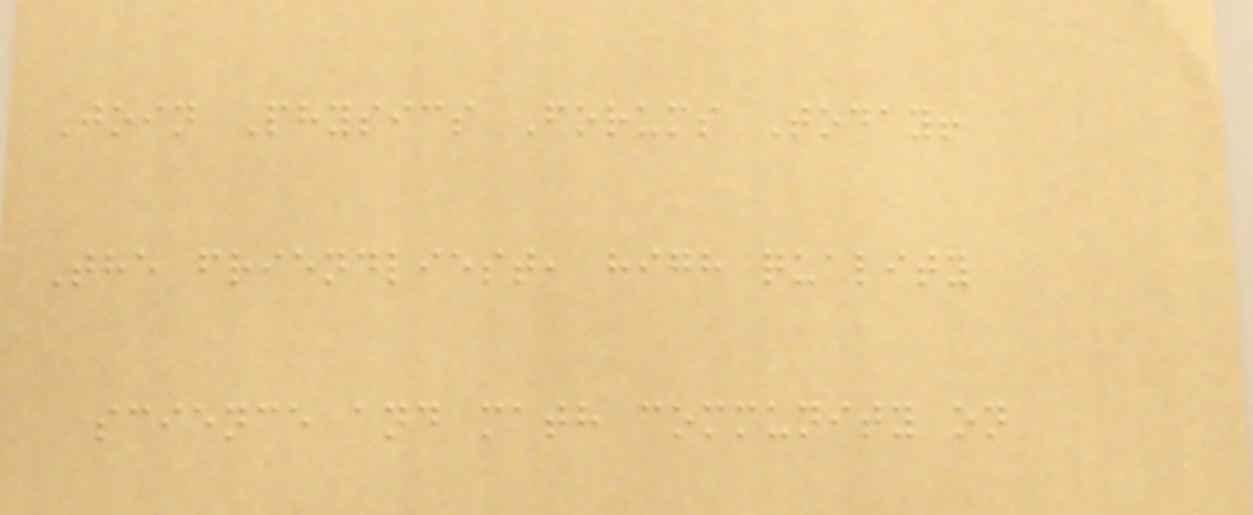Join Physics Forums Today!
The friendliest, high quality
science and math community on
